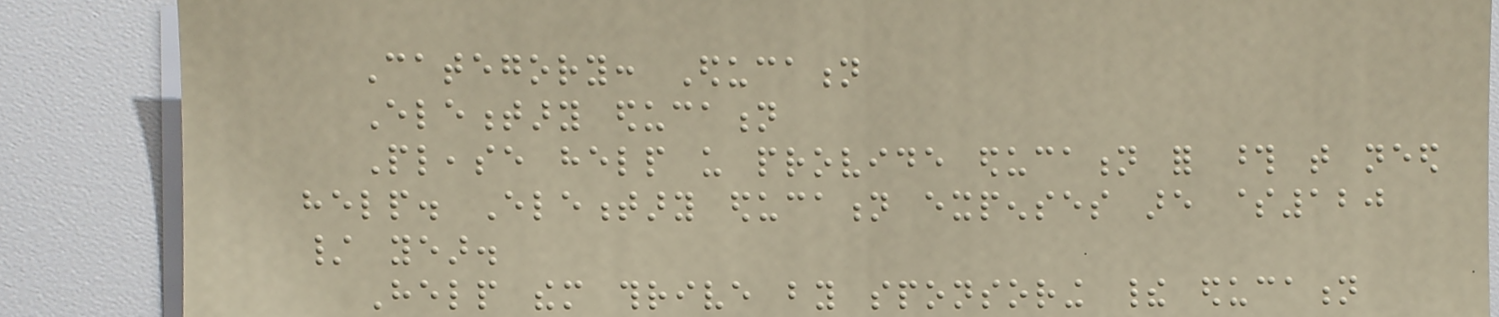Category: Education
Elementary education
Please help us provide education for those that need
help. Elementary education expenses are $120
/ year.
Help them thrive by sponsoring their education
